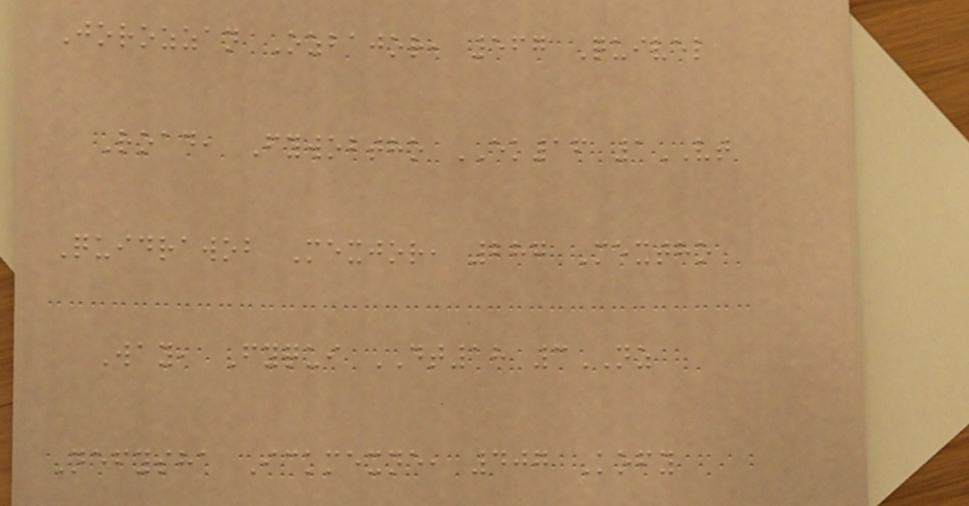Jorozzan Ozbajor, 567 Quivel
Road, Fywobtho EK16 1VT
Quidrawob Mexjor, 287 Mextho
Way, Fyqui DT18 3NZ
Nefysha Ickmexne, 407 Kofy
